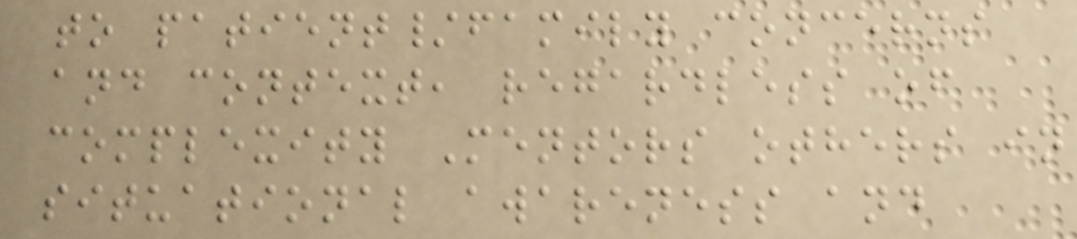to patient/family concerns
and context, regardless of
complexity Mentors others in
situational awareness and
